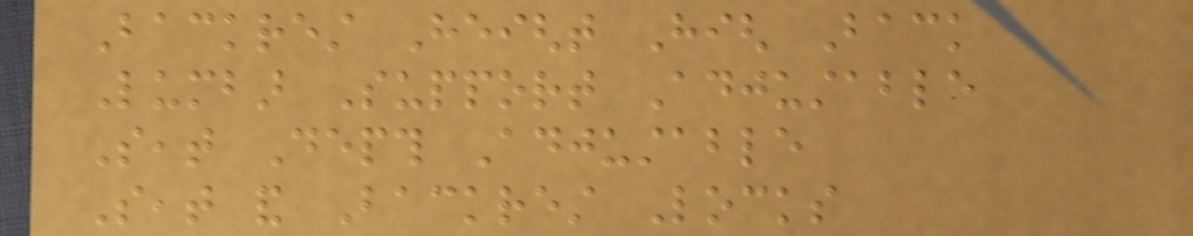Backrest Height High Back
Lumbar Support Adjustable
Seat Depth Adjustable
Seat and Backrest Locks
